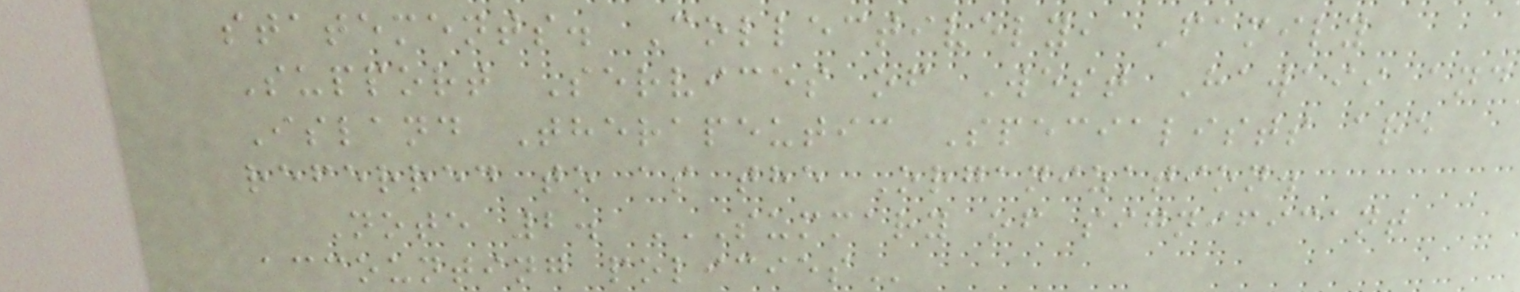statements. Collectively, Family
Support Services of West Hawaii and
Island Therapeutic Specialists are
referred to as the Organization.
Note 2. SUMMARY OF SIGNIFICANT
ACCOUNTING POLICIES
